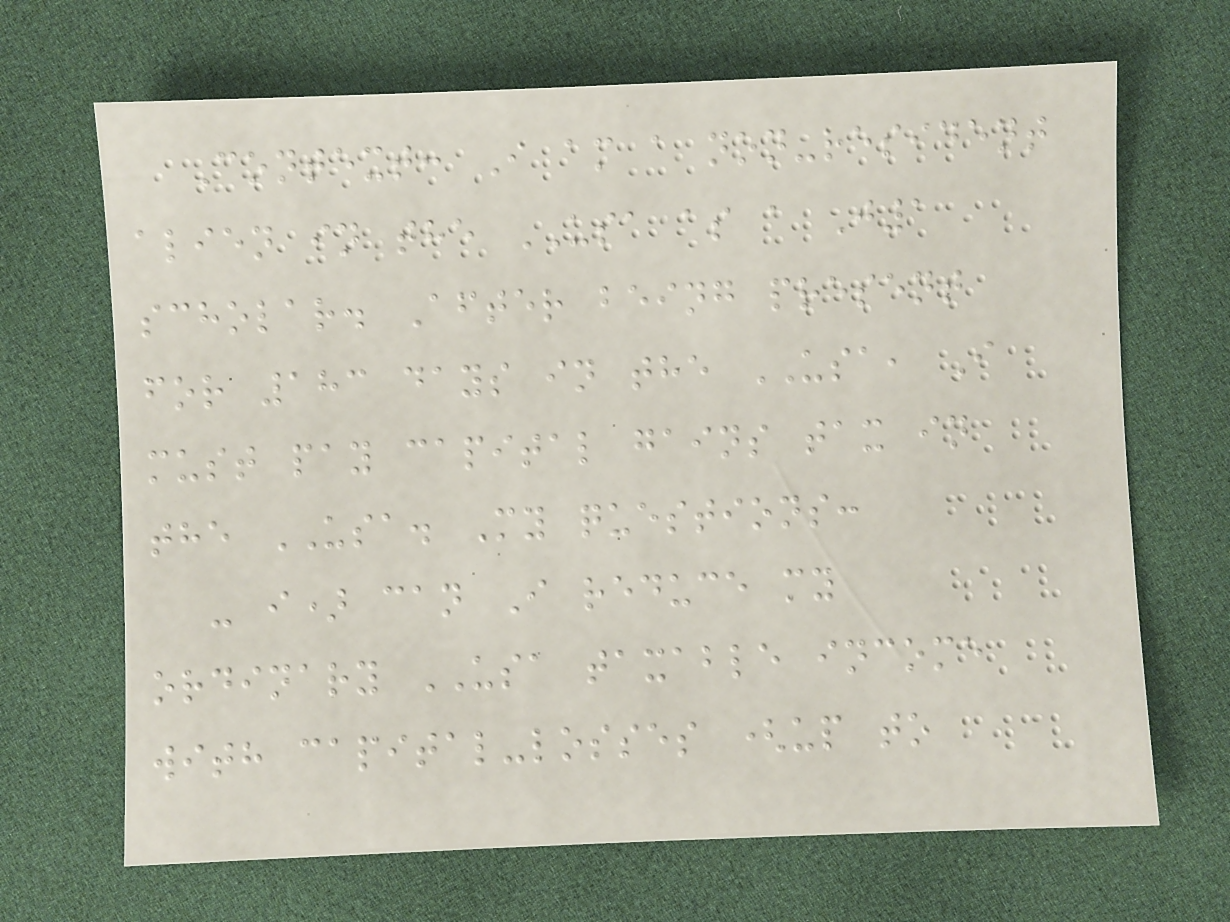Context: I am a non-resident
alien in the USA as a J1
scholar. After being present
for 183 days in the USA, I
must pay capital gains tax in
the USA. My questions:
- i) can I reduce my
ordinary USA taxable income
with capital-losses (up to
